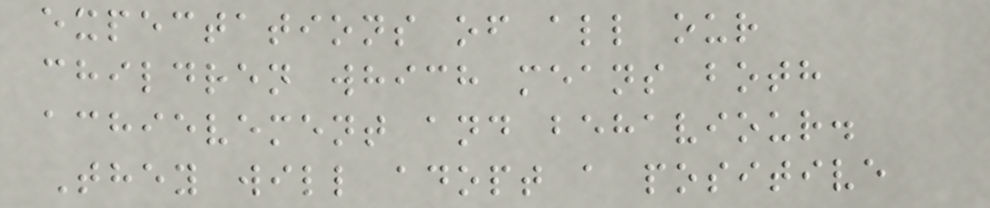expectations of all our
children which means both
achievement and behaviour.
They will adopt a positive
